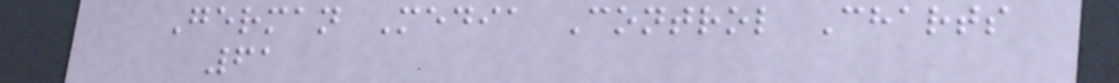German Media Control Charts
61
